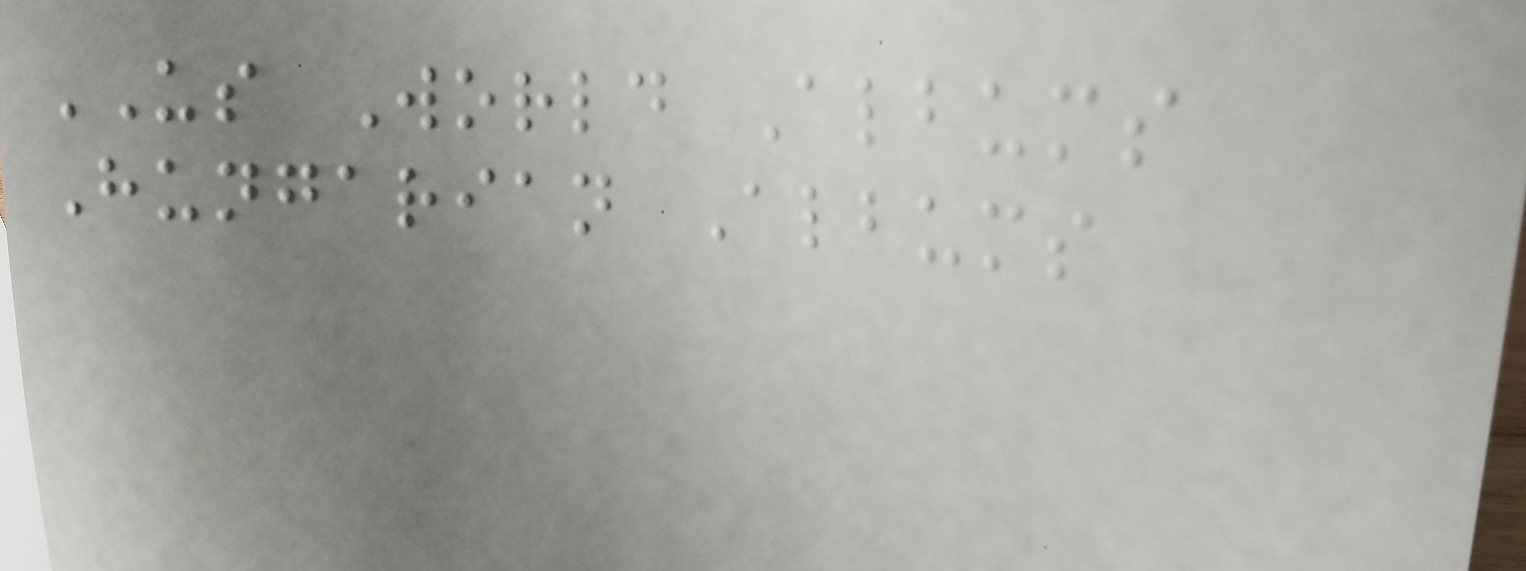US World Albums
Hungarian Albums
